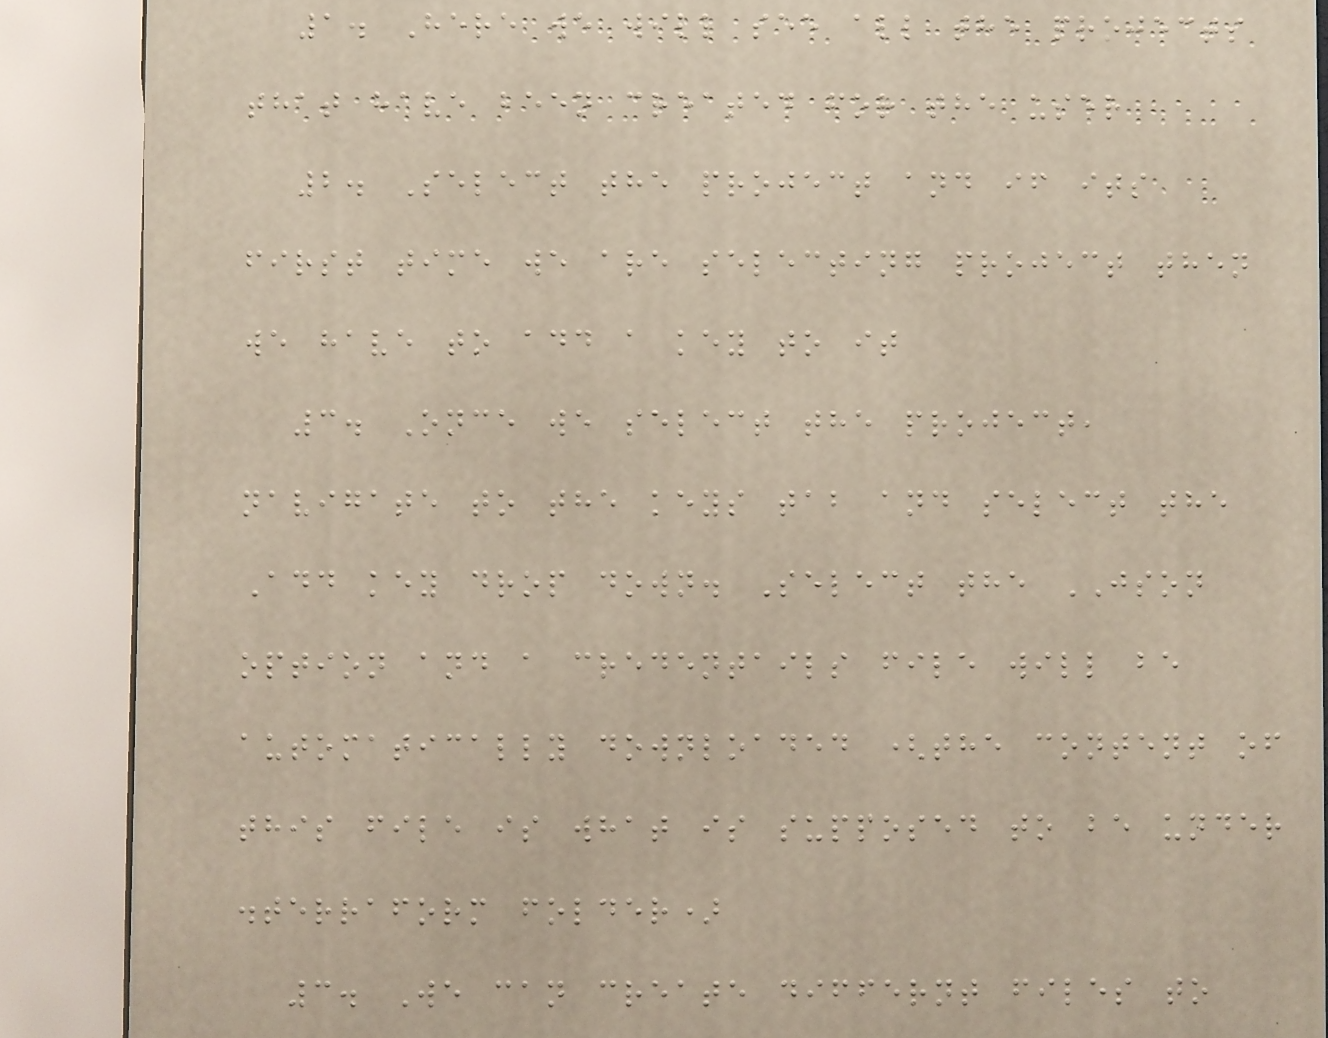1. Here we will see all the projects
that have been created for the user
2. Select the project and if its
first time we are selecting project then
we have to add a key to it
3. Once we select the project,
navigate to the keys tab and select the
Add key drop down. Select the JSON
option and a credentails file will be
automatically downloaded (the content of
this file is what is supposed to be under
.terraform folder)
3. We can create differnt files to
